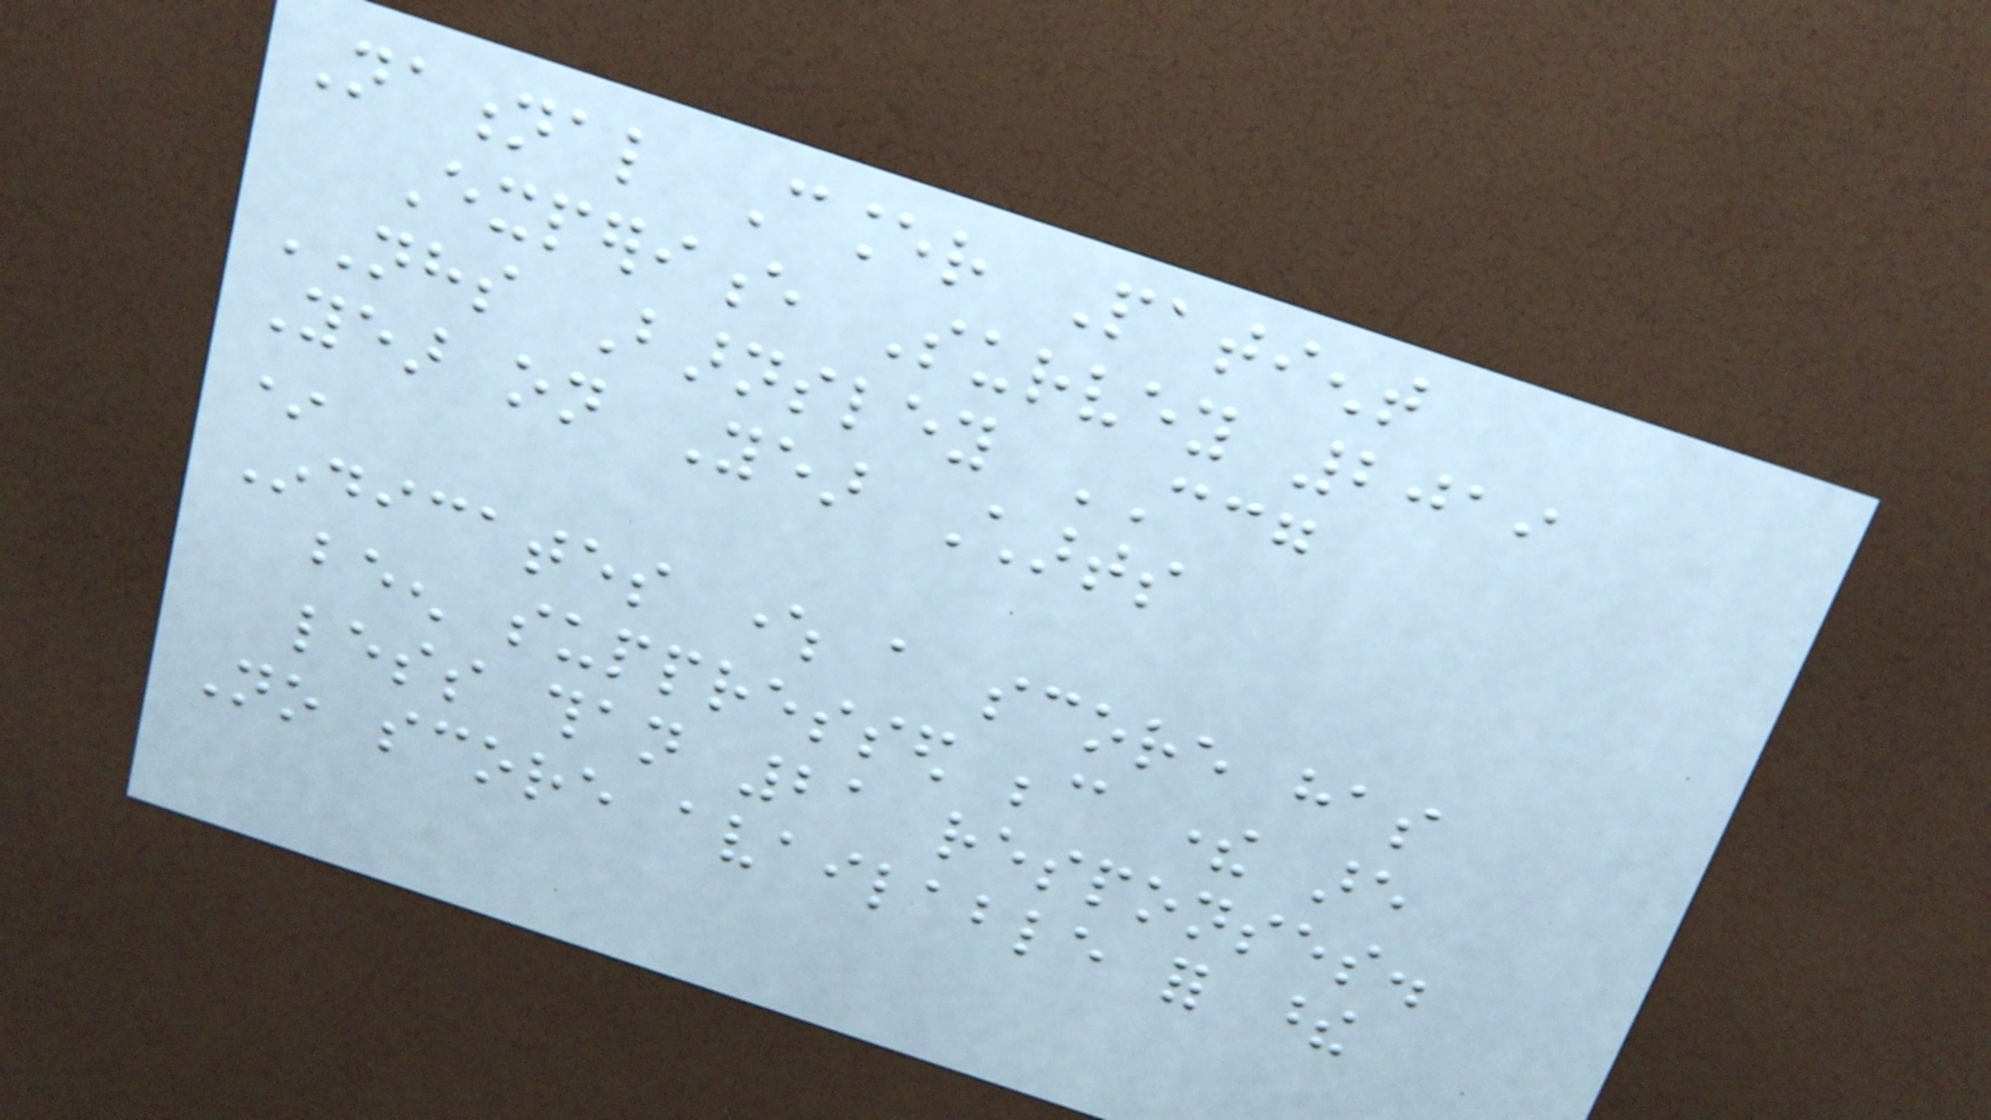National Cancer Patient
Experience Survey 2019
NHS Barnsley CCG
Year on Year Charts
*
Indicates where a score has
been suppressed because there are
less than 21 responses.
No score available for these
